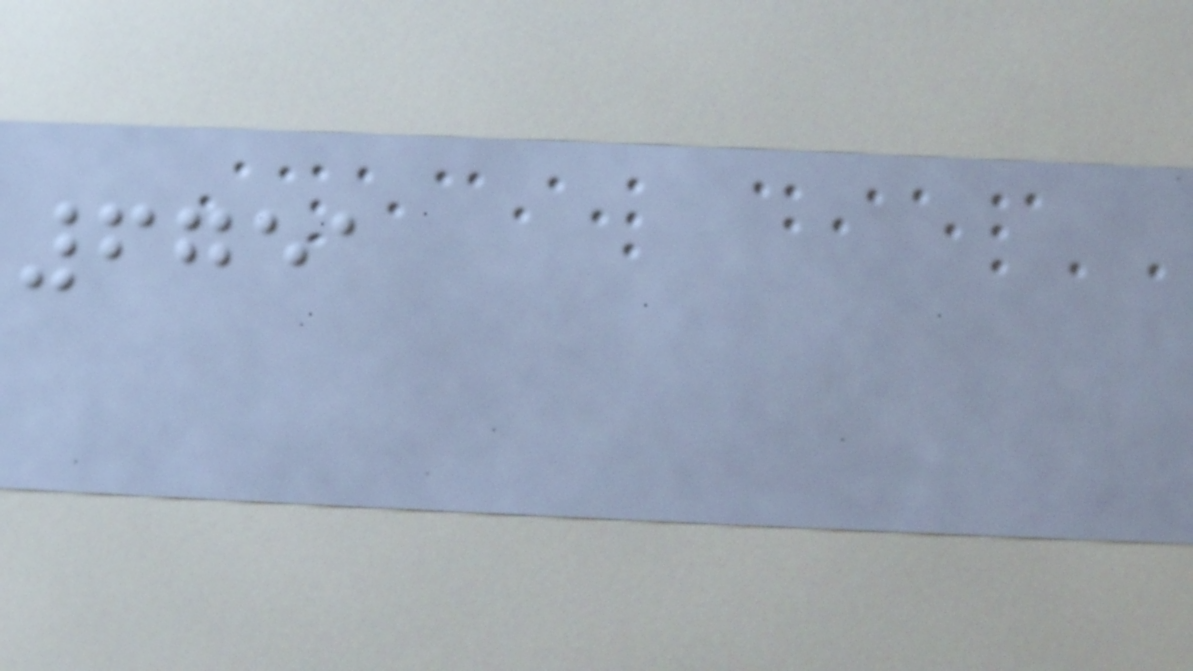6751
